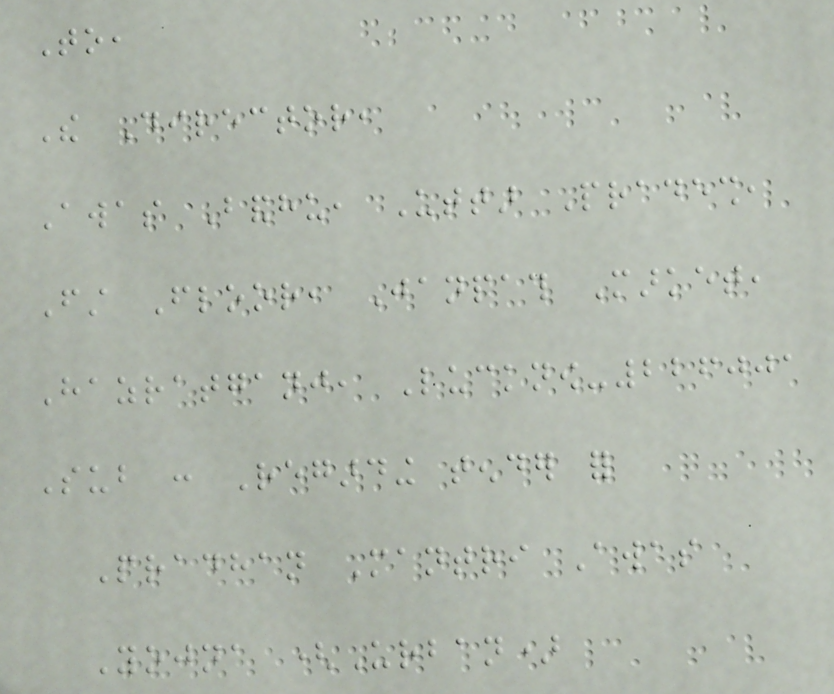To,
The Director,
Awas Bandhu, Uttar Pradesh,
First Floor, Janpath Market,
Hazratganj, Lucknow-226001
Sub : Regarding tender for
Pradhan Mantri Awas
Yojna (Urban)
